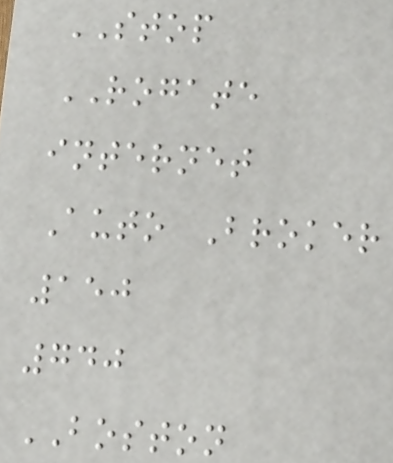STOP
ROGATE
internet
Auto Broker
150
740
BOSTON
